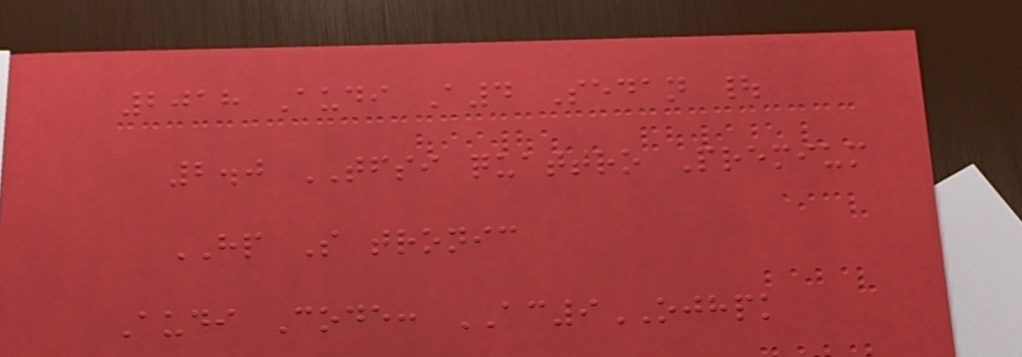2018 Audi A4 Sedan |
2.0 TFSI quattro Premium
HP S tronic
Audi Code: AC9OJHPK
